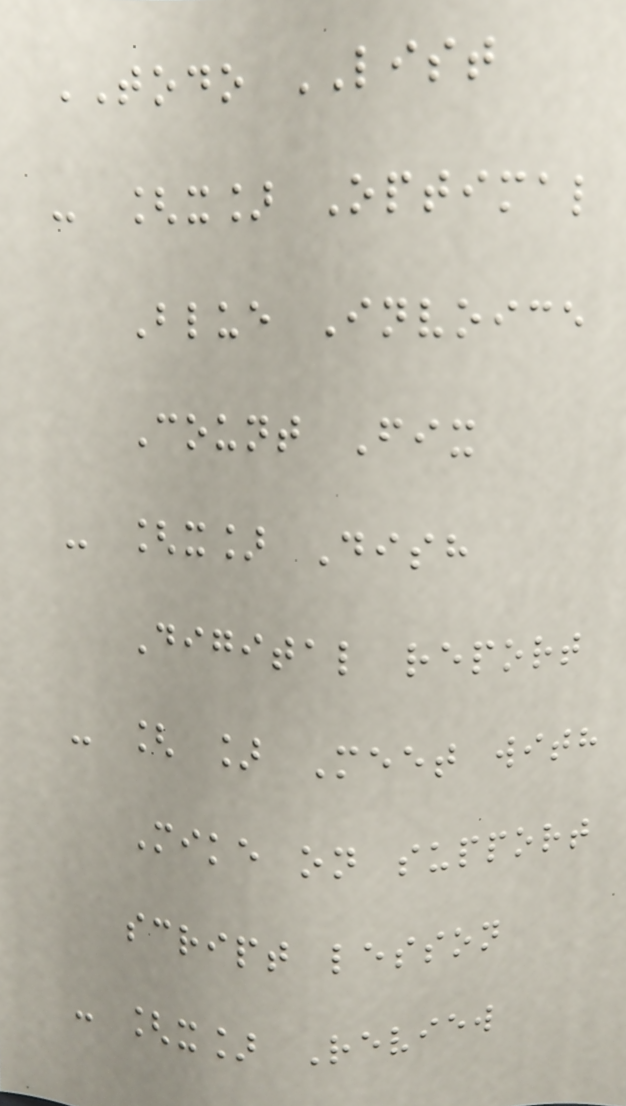TODO LIST
- [x] Optimal
Blue Invoice
Count Fix
- [x] Dish
Digital report
- [ ] Meet with
Mike on support
script lesson
- [x] Review
